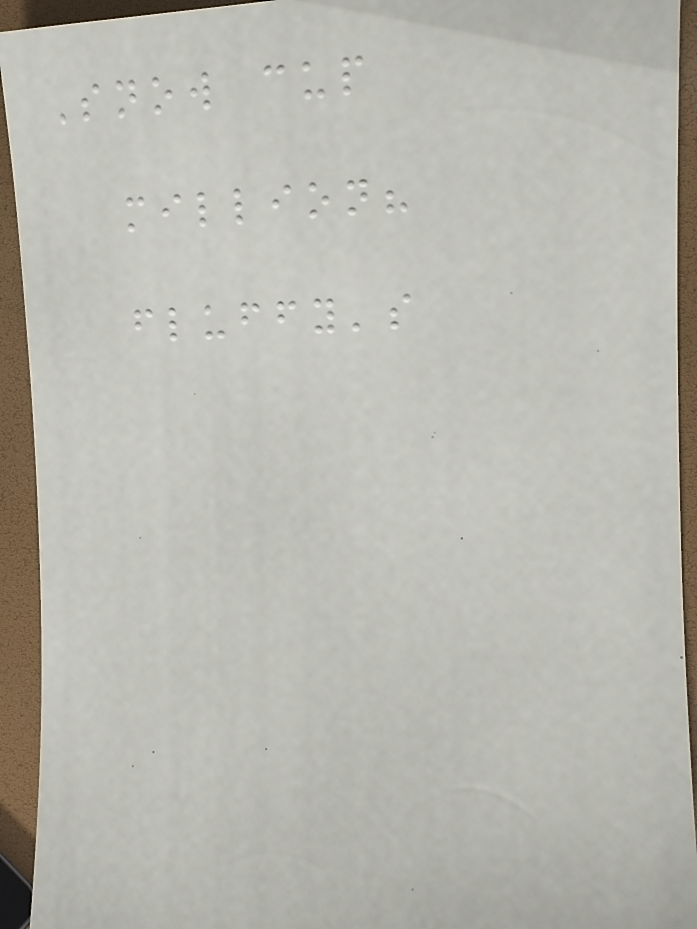Snow cup
million?
fluffy's
